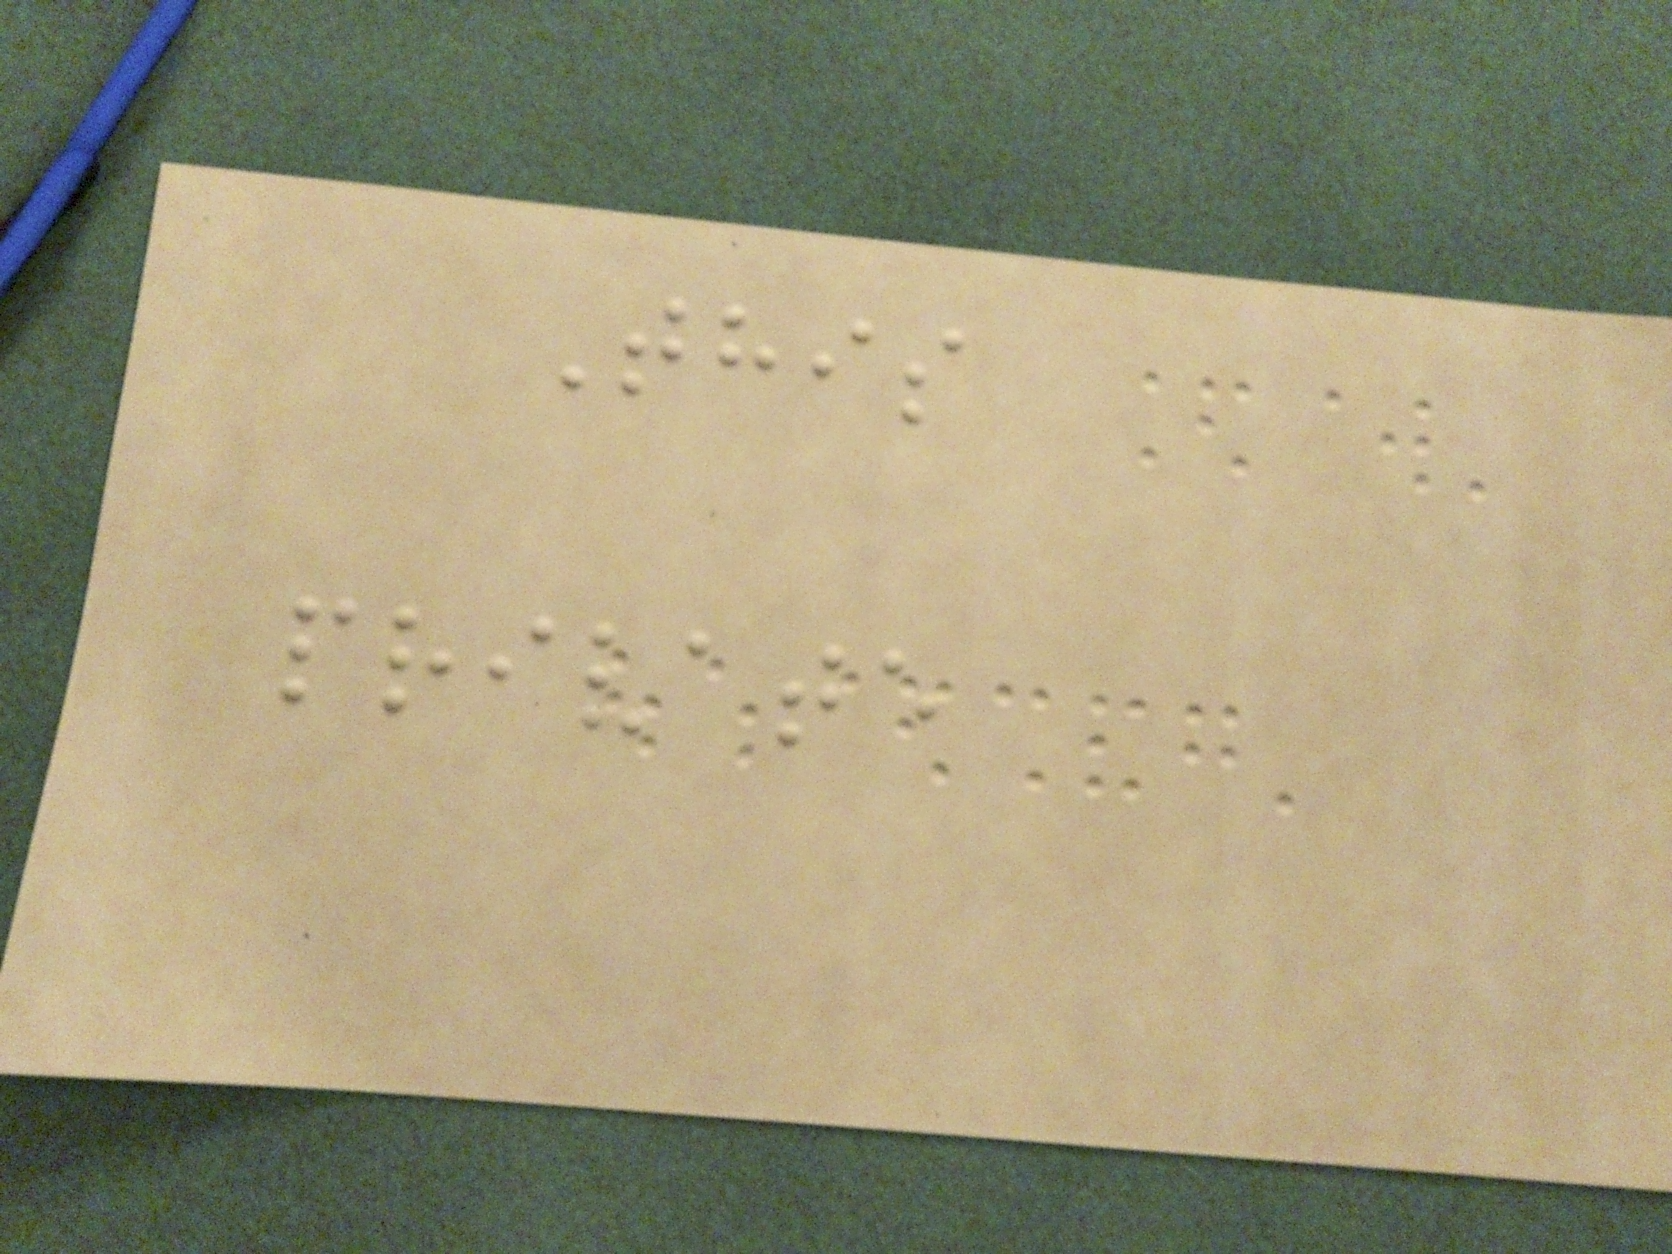This
private
